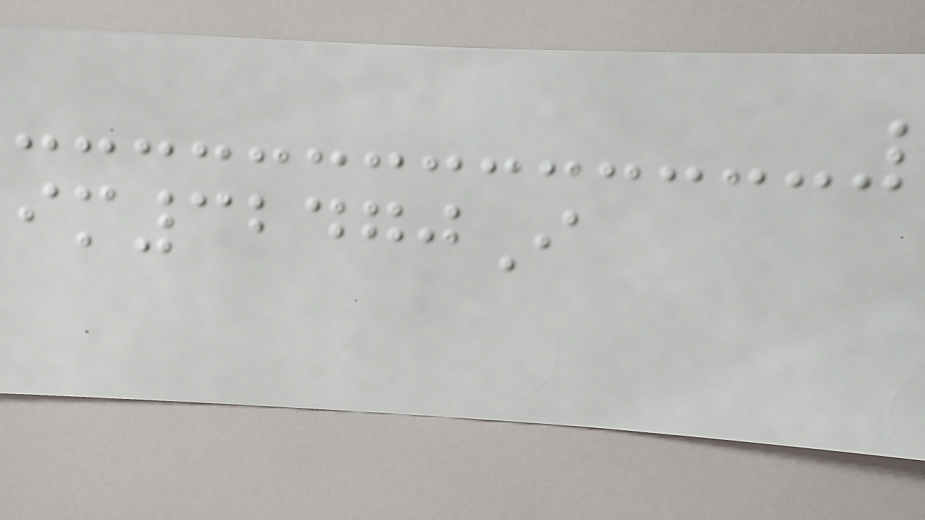im32470I
